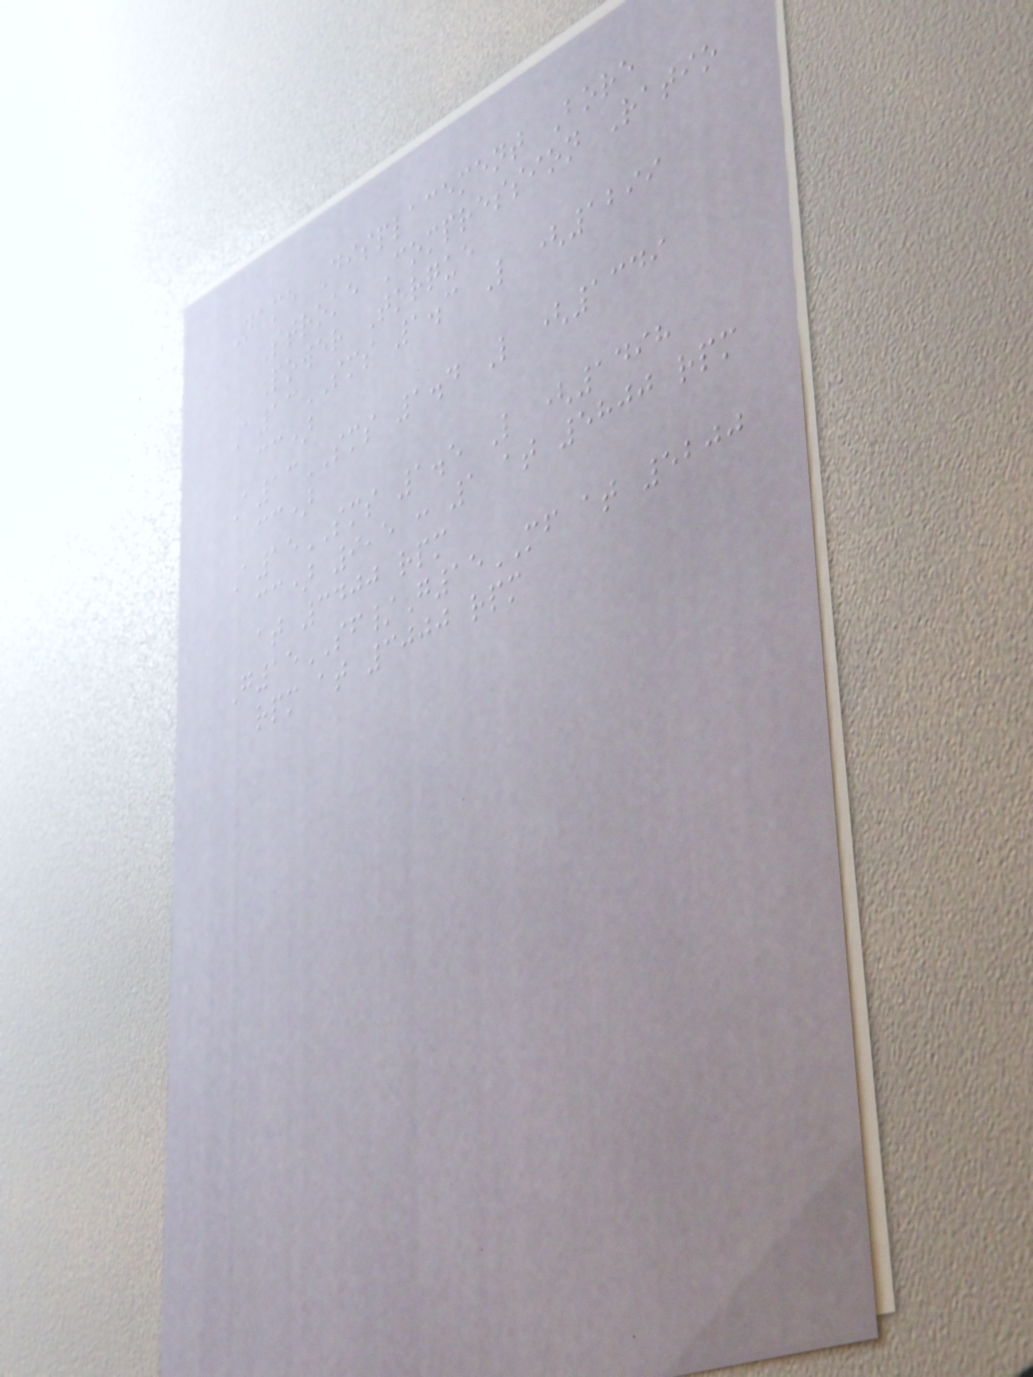Name Displacement Bore
Stroke Compression Ratio
Power Torque
A13SMS 1.3 L (1299
cc)
A13SMS 1.4 L (1349
cc)
A15SMS 1.5 L (1498
cc) 9,5 : 1 at 5800 rpm
at 3400 rpm
G15SF/G15MF at 5200
rpm at 3000 rpm
